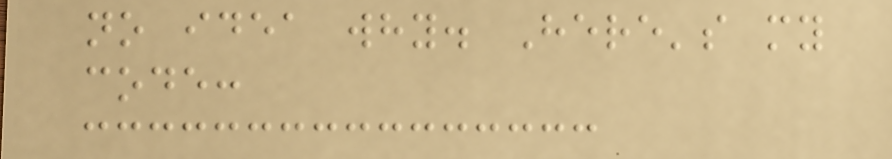no idea why. Here's my
code:
